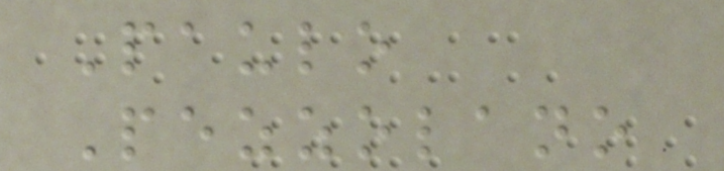Paulo
Pezzolano
